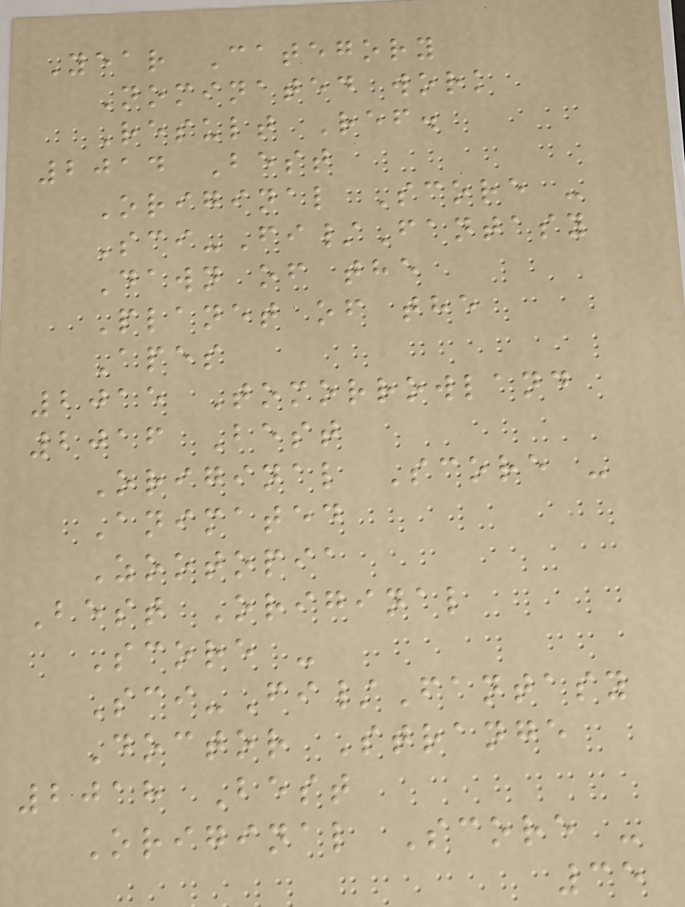Year Category
Nominated work
Result Ref.
2014 Best
Original Score -
Sci-Fi/Fantasy
Dawn of the
Planet of the
Apes
2015 Tomorrowland
2016 Best
Original Score -
Animated
Zootopia
Best Original
Score -
Sci-Fi/Fantasy
Doctor Strange
2018 Best
Original Score -
35
